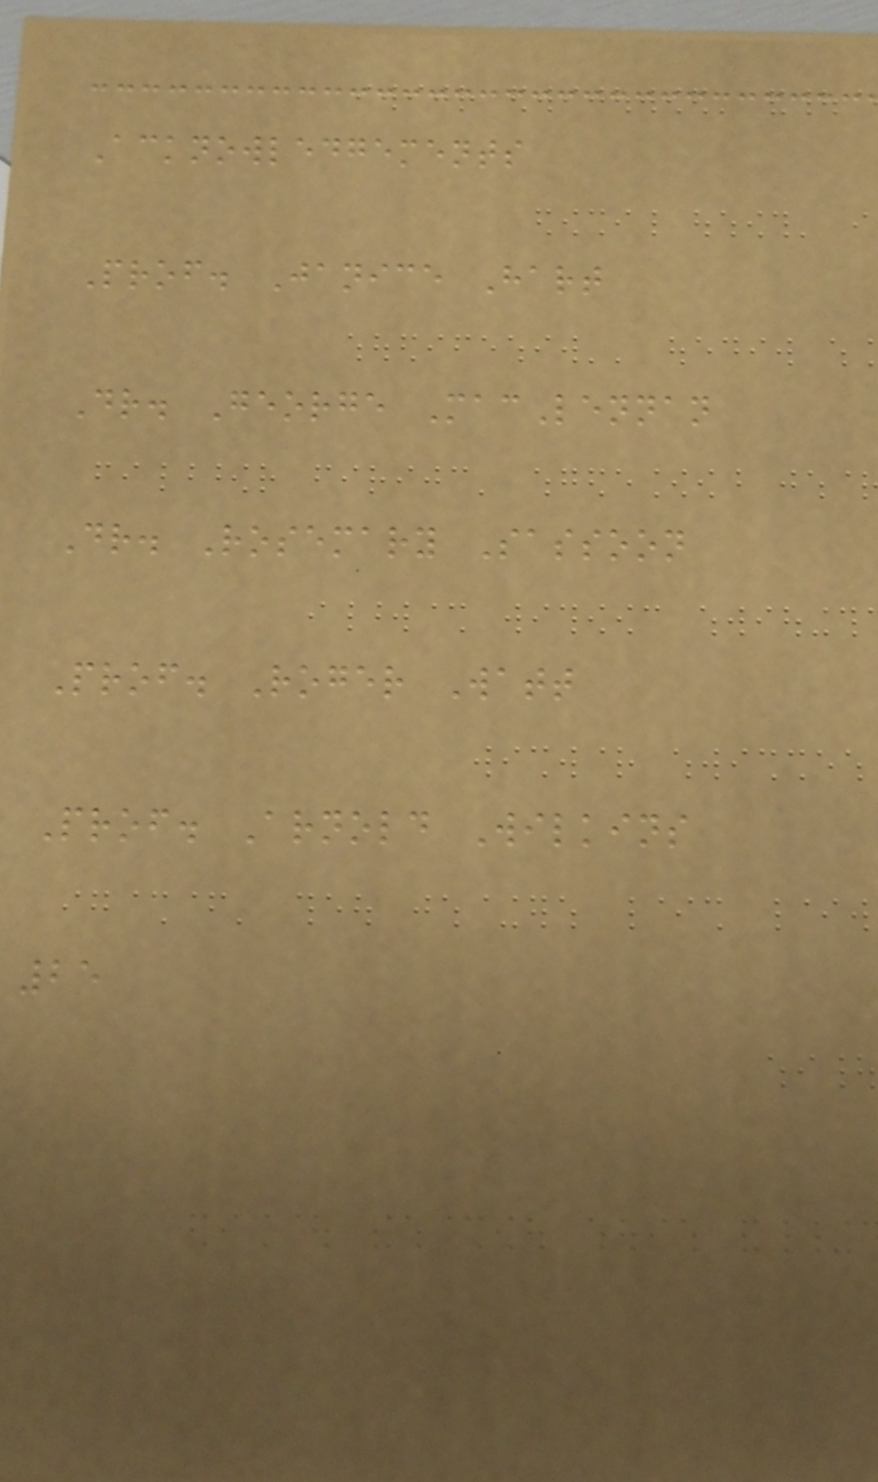Acknowledgements
Prof. Janice Hart
Dr. George MacLennan
Dr. Rosemary Sassoon
Prof. Roger Watt
Prof. Arnold Wilkins
25
